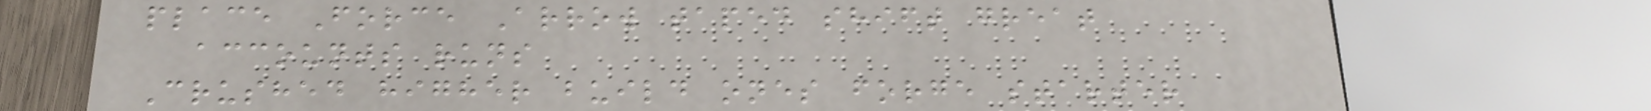place Force Arrow taped shift great
accounts runs
Crushed higher build ones forge starter
